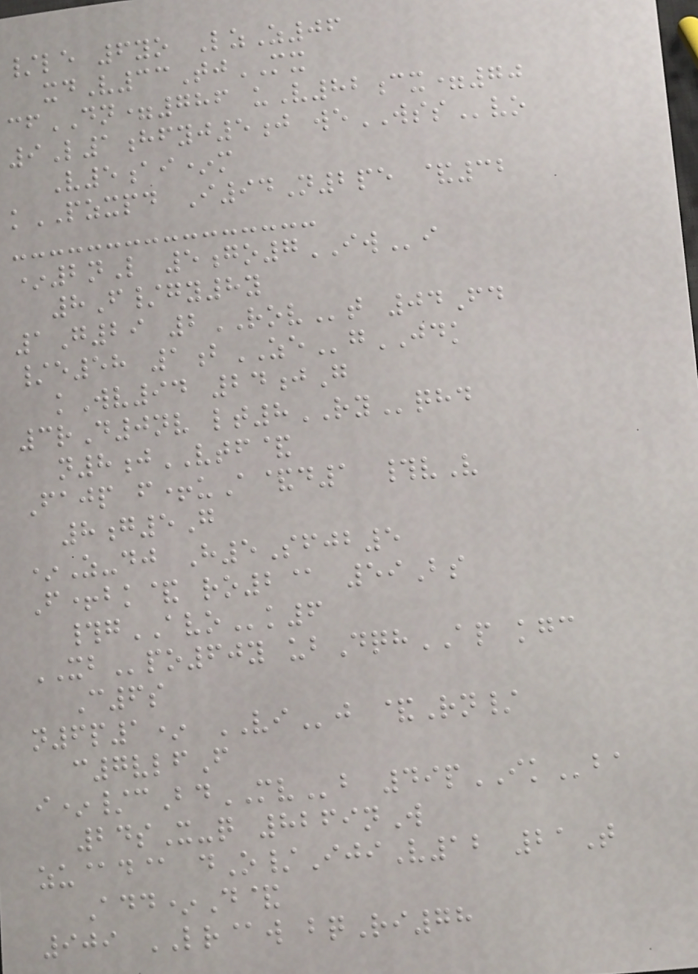/le 6yo LzZ06
xdV33TjMX
cfDN=786 uV82cx=70
9L1hfyj5j weWSSvo
V5ai*m
kPZXPD I94N2pe &32
*2nL 5go7IWi
8F/gy8y
1G29 2ROVt 04Fd
/e58 1bZEgJDK
kWv94 24jG
3rD0nv lt8RYqhd
n8jVTF&
Fajp f+uA&d1 #vV
8g5G
*Z-dj H5Sfjb5
F+bk& ro2@ 59Bs
#gAVOk6
XBpo60y ubDqhAP kgc
C6s
n6p1* VIj &Rn/
c7vlfF
i*/cBdMVb 49pIKba
24sX-q 8269nW
zu@d@ dO/IjiV12 21T
Add*D&
909 LR@w bqRi78
